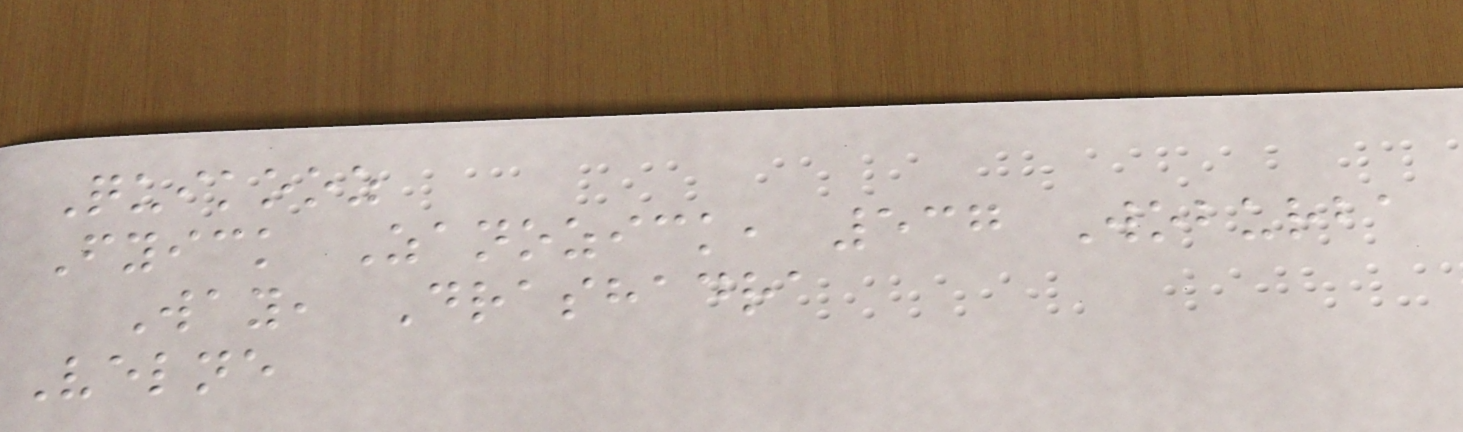Quikooz
Fyick Zanozick, 537 Woburba
Way, Drashadra
Velne
